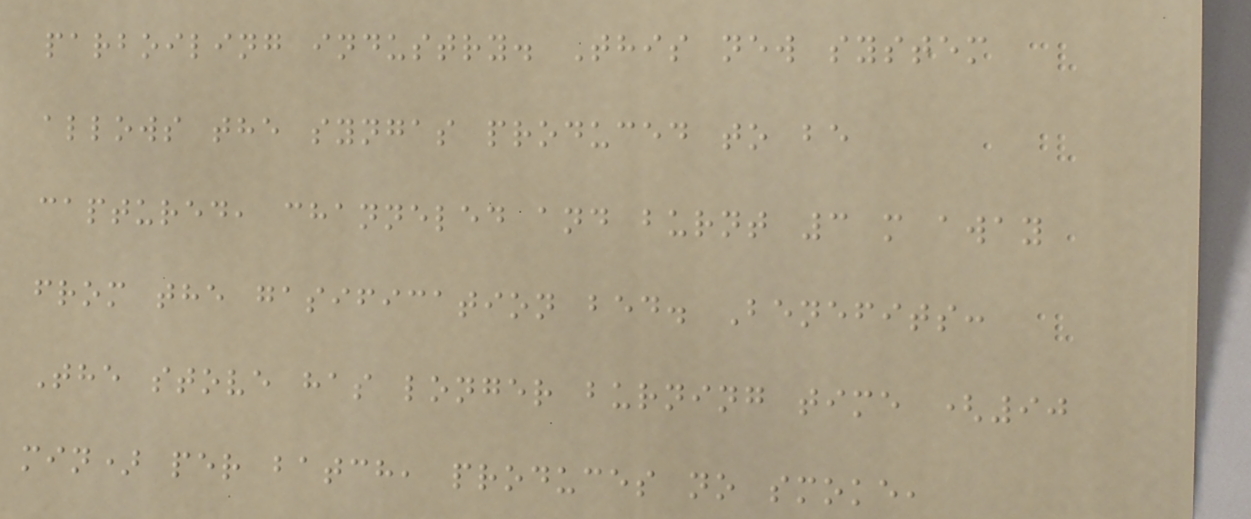parboiling industry. This new system
allows the syngas produced to be
captured, channeled and burnt 3 m away
from the gasification bed. Benefits:
The stove has longer burning time (90
min) per batch, produces no smoke,
